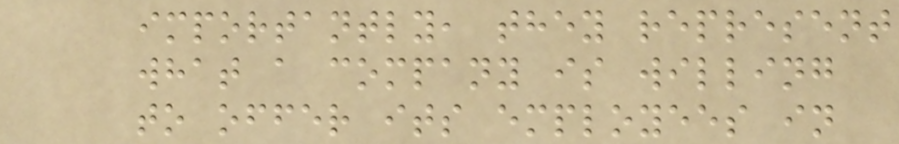importantly, they represent
what a company is willing
to offer its employees in
